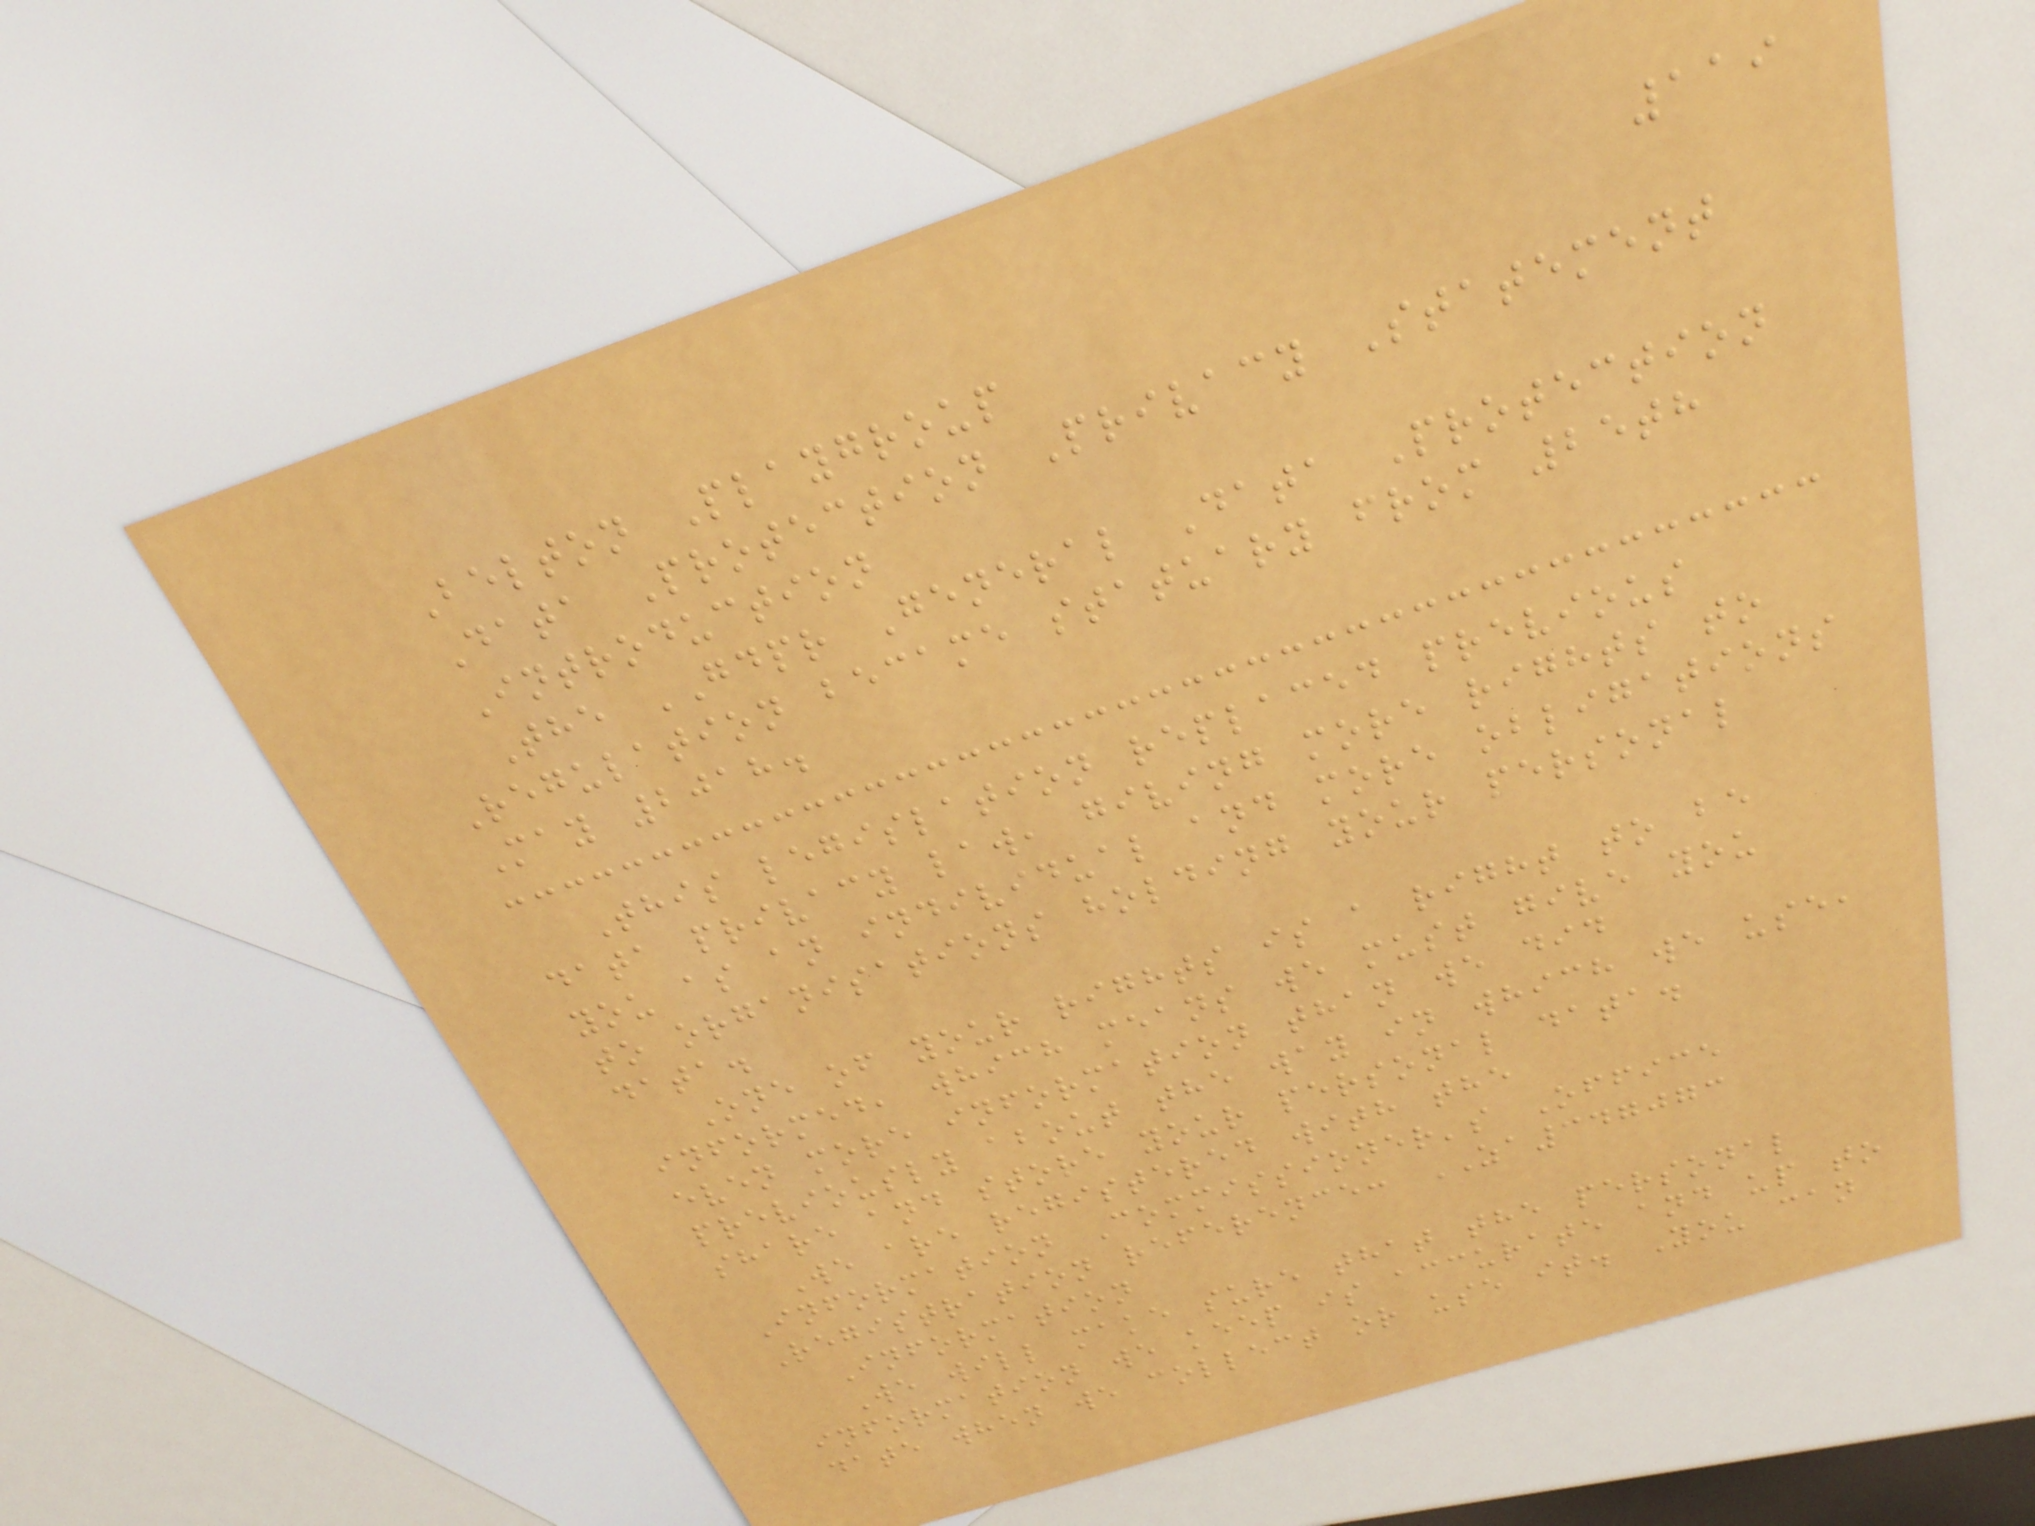119
Belton Playgroup
Data Protection Privacy Statement
Introduction
The GDPR General Data Protection
Regulation became statuary from 25th
May 2018.
This legislation replaced previous
data privacy law, giving more rights to
you as an individual and more obligations
to organisations holding your personal
data.
One of your rights is a right to be
informed, which means we must give you
even more information than we did
previously about the way in which we use,
share and store your personal data.
We are registered with the
Information Commissioner's Office
Registration reference: ZA347073
Information
We will make sure that the personal
information we keep is accurate and up to
date when we collect or use it. You can
